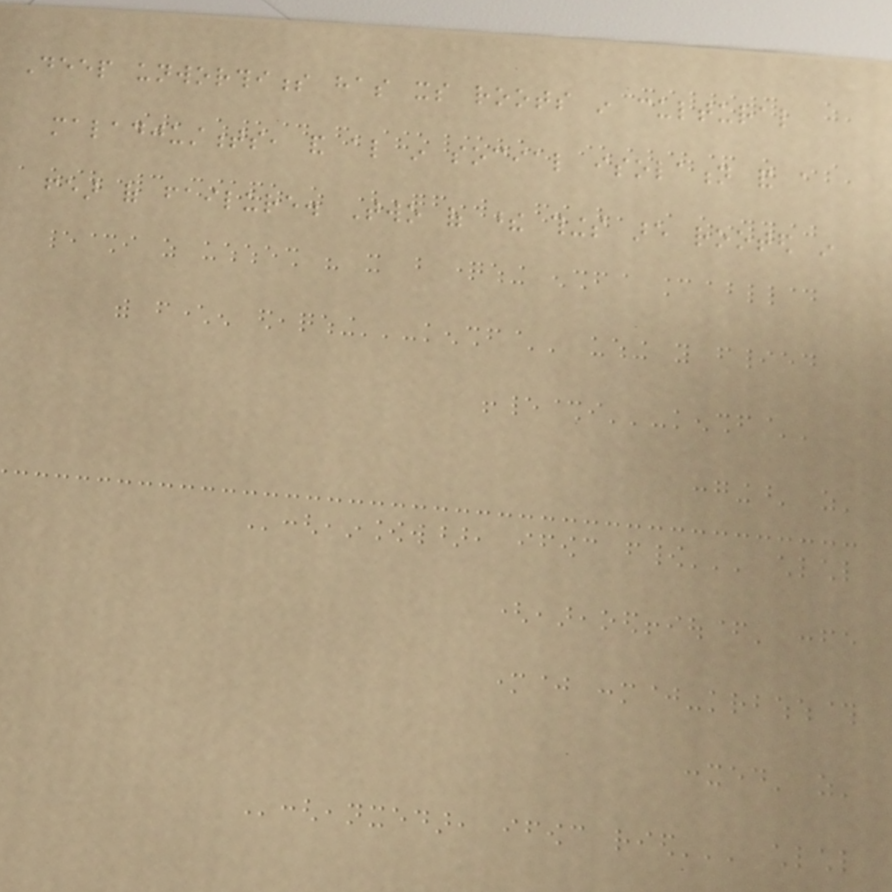Deep unworthiness has its roots in cultural
maladjustments, and also in social isolation and a
fear of failure. Two of these things are rooted in
